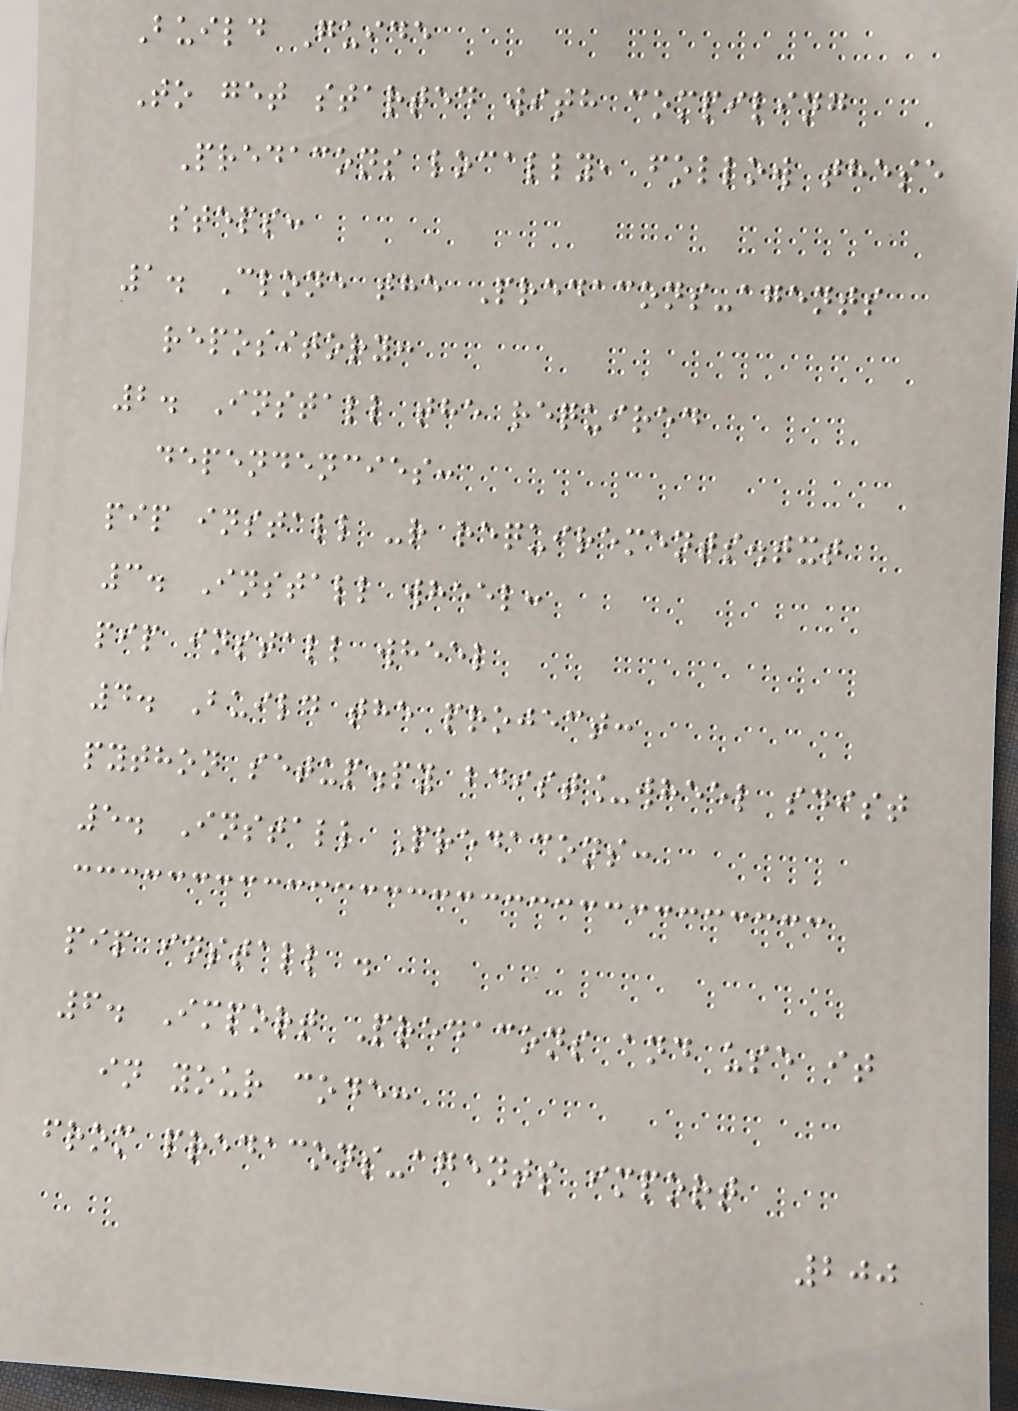Build Guide
To get started with compiling
Predacons locally, follow these
steps:
1. Clone the Predacons-agents
repository:
2. Install the required
dependencies:
pip install -r requirements.txt
3. Install wheel:
pip install wheel
4. Build the project:
python setup.py bdist_wheel sdist
5. Install Predacons:
pip install .
6. Import Predacons and use it
in your code:
from predacons-agents import
200
